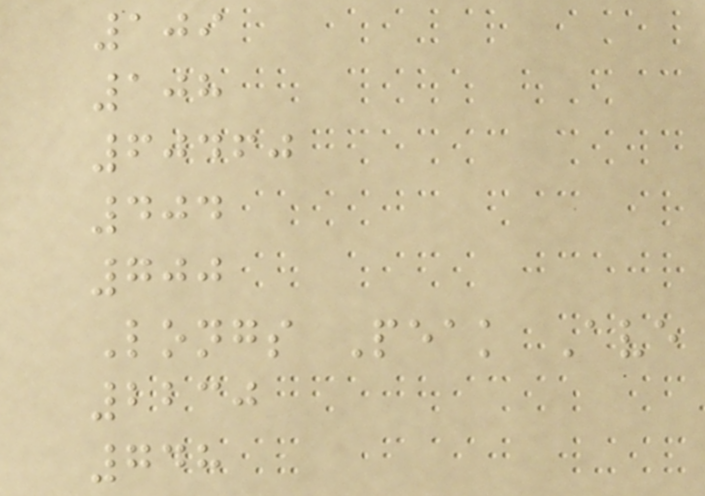109
108
60460
404
700
Longs Peak Ave
2230
748
